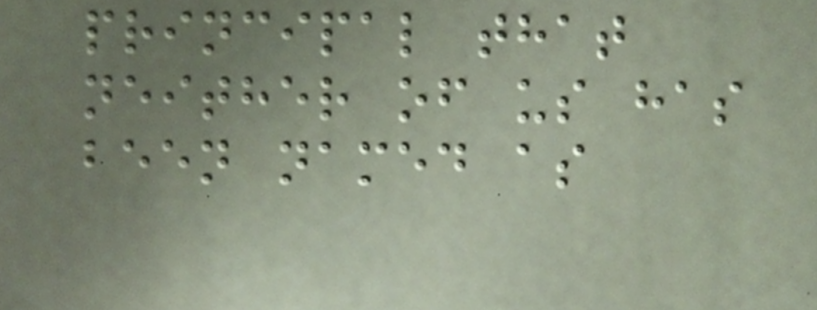principal that
neither of us has
been named as
